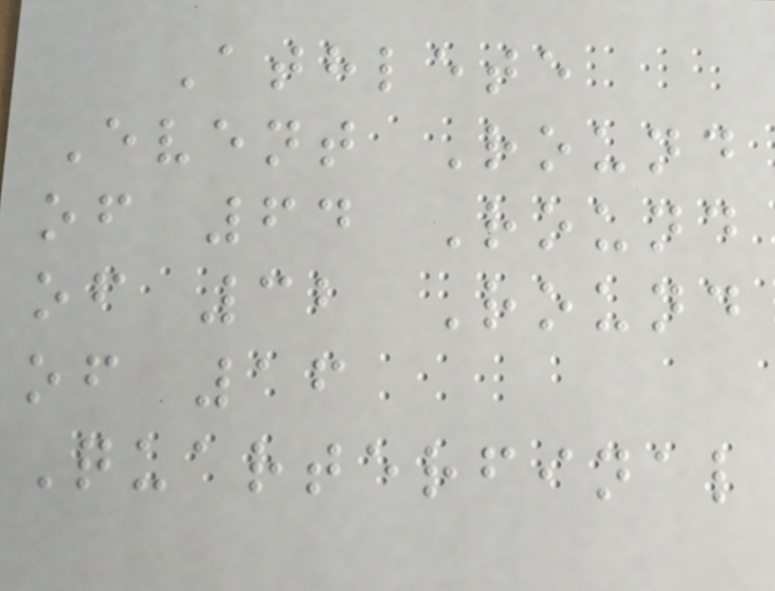Athlete
Event Round
of 64 Round
of 32 Round
of 16
Quarterfinal
